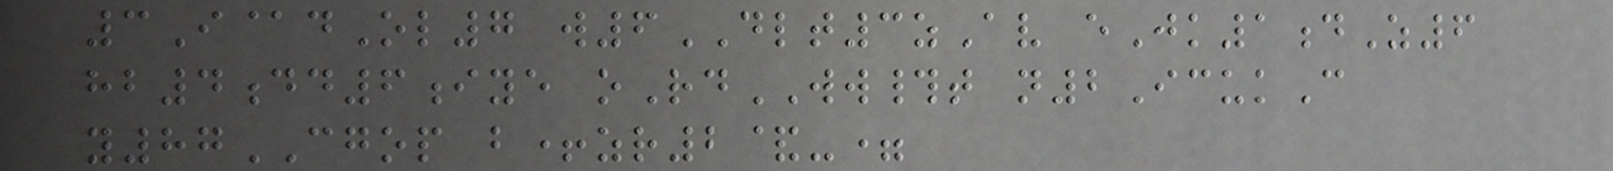3I@dOl7 w6DLT3zAv eJk1dZ6
hb4dd6iye oRdWW#t n2IcukC
y87CGOP b+zr2&-=
